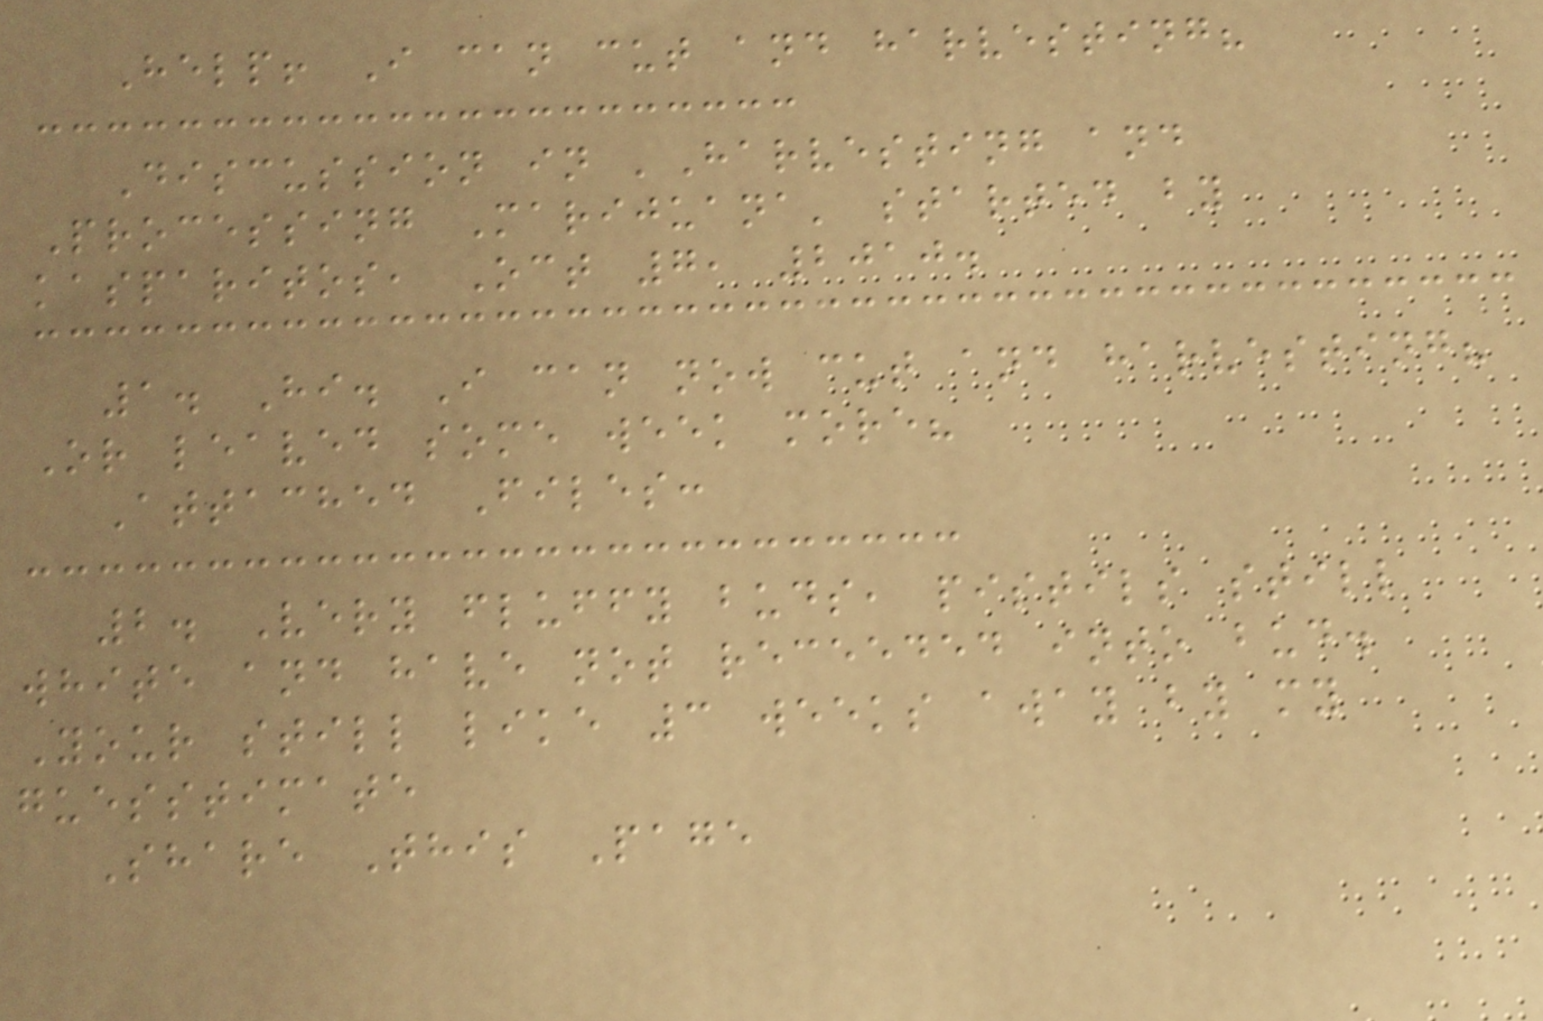Help! I can cut and harvesting?
Discussion in 'Harvesting and
Processing Marijuana' started by
kasparitos, Oct 7, 2010.
1. Hi. I can now cut and harvesting?
Or leaved some week more?
Attached Files:
2. Very fluffy buds, pistils still
white and have not receeded into bud.
Your still like 3 weeks away by my
guesstimate
Share This Page
